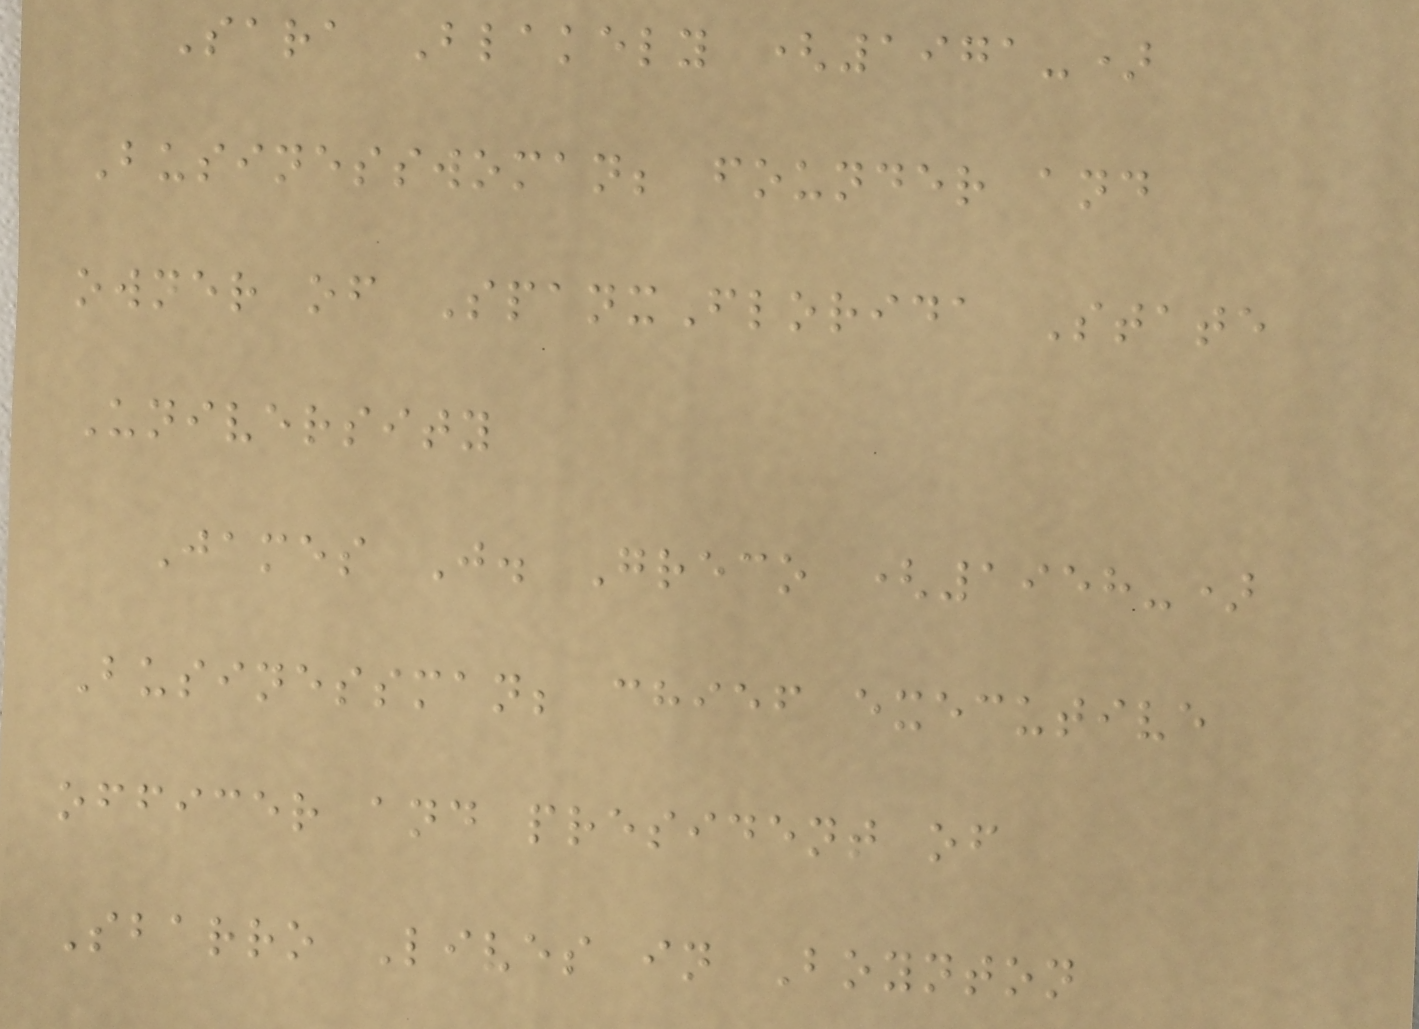Sara Blakely (1971-)
Businesswoman; founder and
owner of SpanxFlorida State
University
James J. Greco (1958-)
Businessman; chief executive
officer and president of
Sbarro Lives in Boynton
